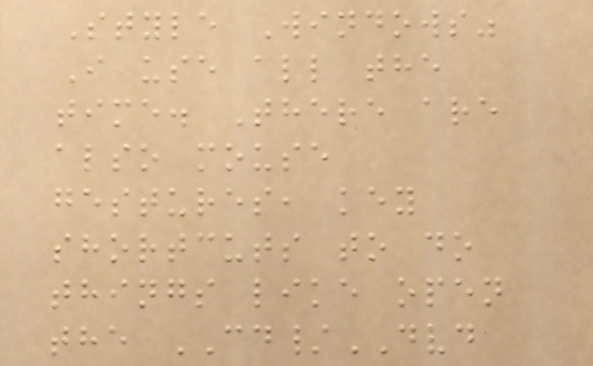Style Windows"
I use all the
time. There are
also mouse
gestures, key
shortcuts to do
things like open
the CD/DVD
